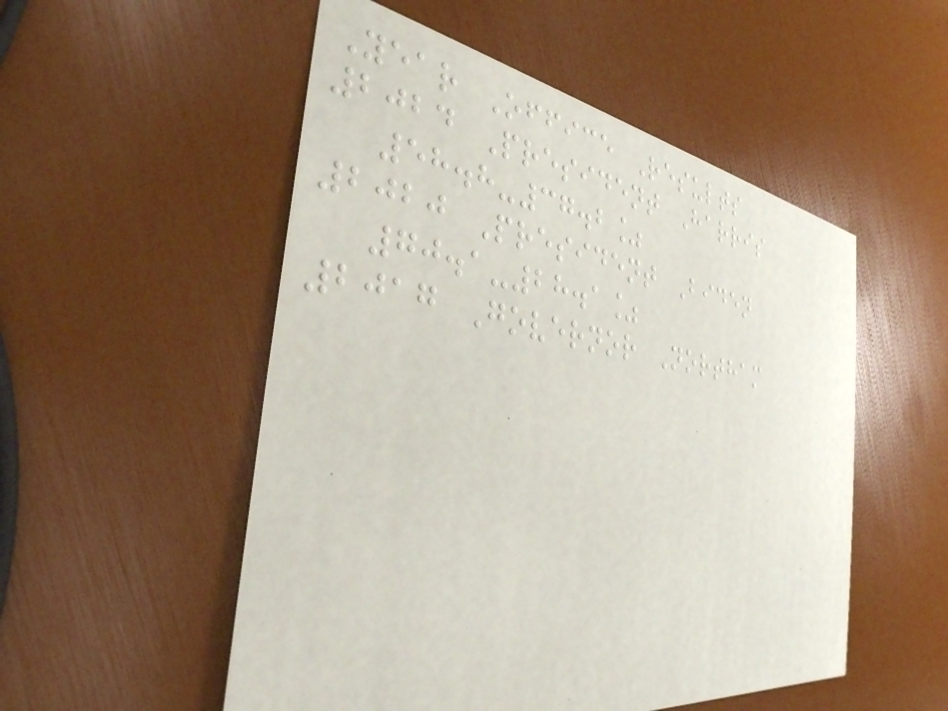Year Office Results
2024 President Harris
58.8-37.2%
2020 President Biden
70.1-28.1%
2017 Governor Northam
